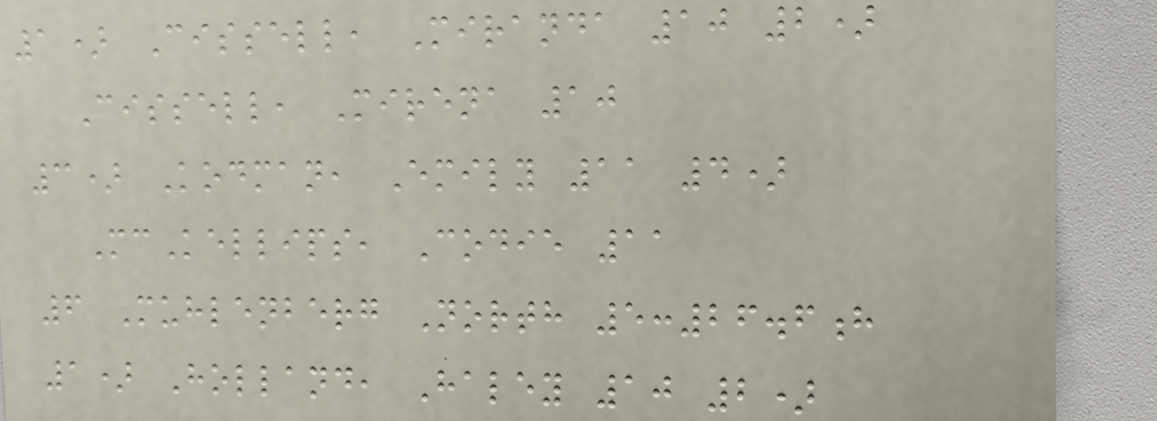1) Cissell, Miranda 10 2)
Cissell, Mirena 10
3) Kodman, Emily 11 4)
McKellips, Codie 11
6 Muhlenberg North 5:26.6h
1) Holland, Haley 10 2)
